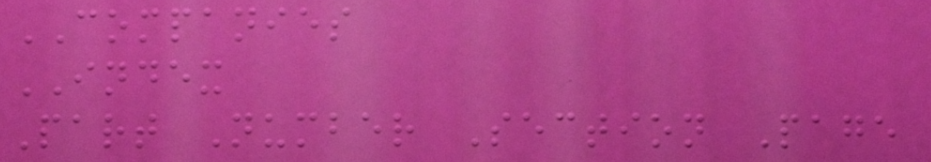COMPANIES
INDEX
Part Number Section Page
